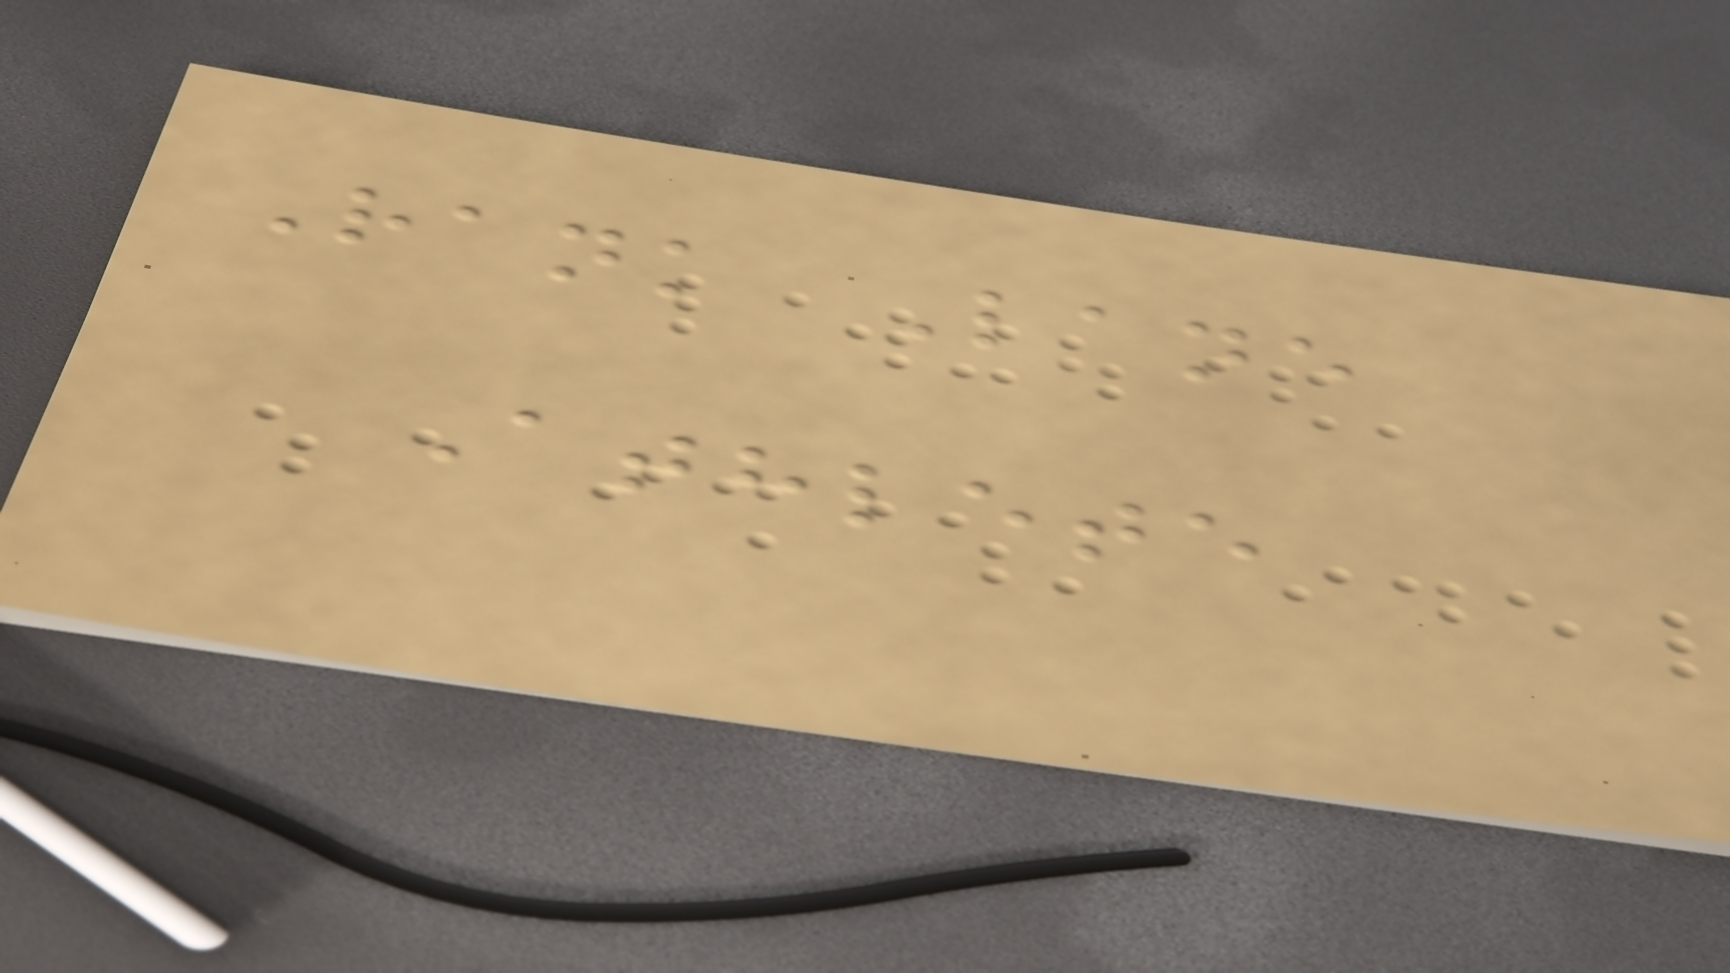Rank Lane
Athlete
